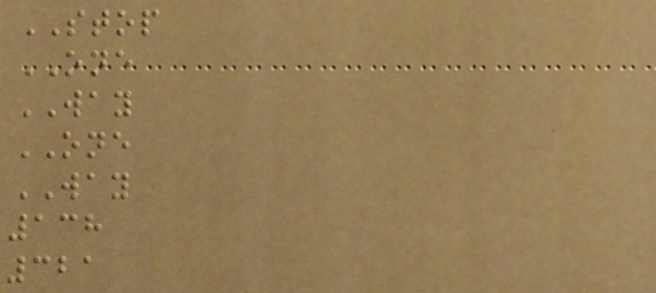STOP
ONE
WAY
ONE
WAY
138
321
